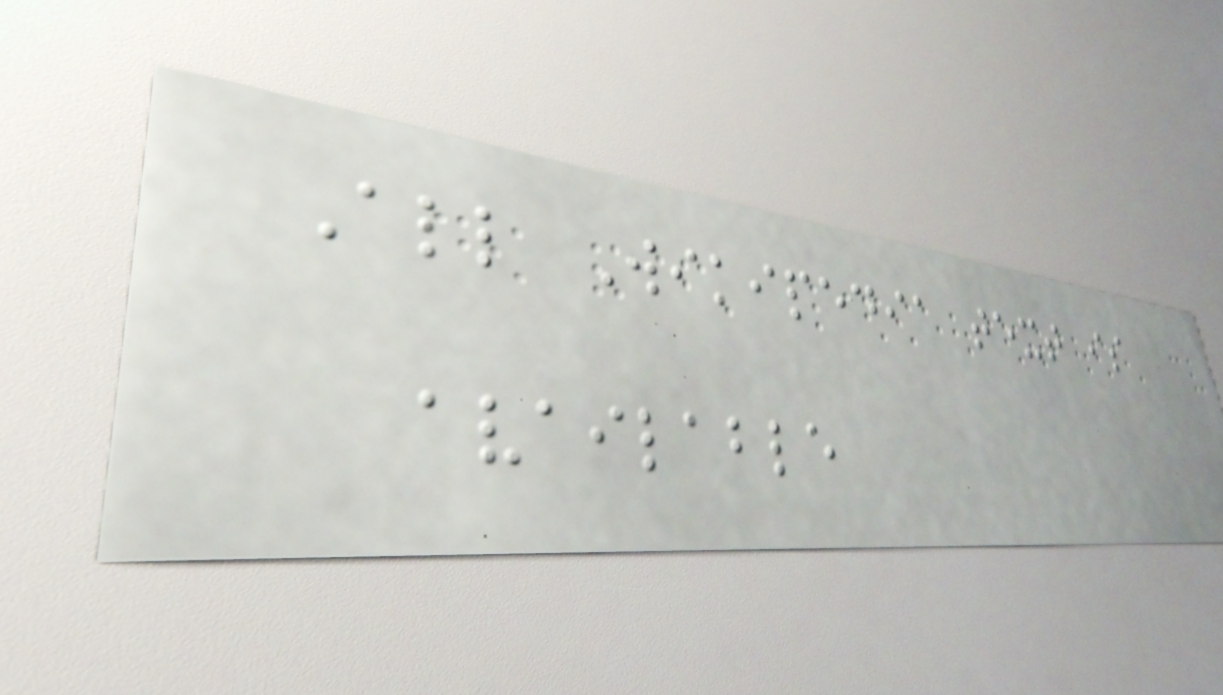All Wikipedia text is
available
